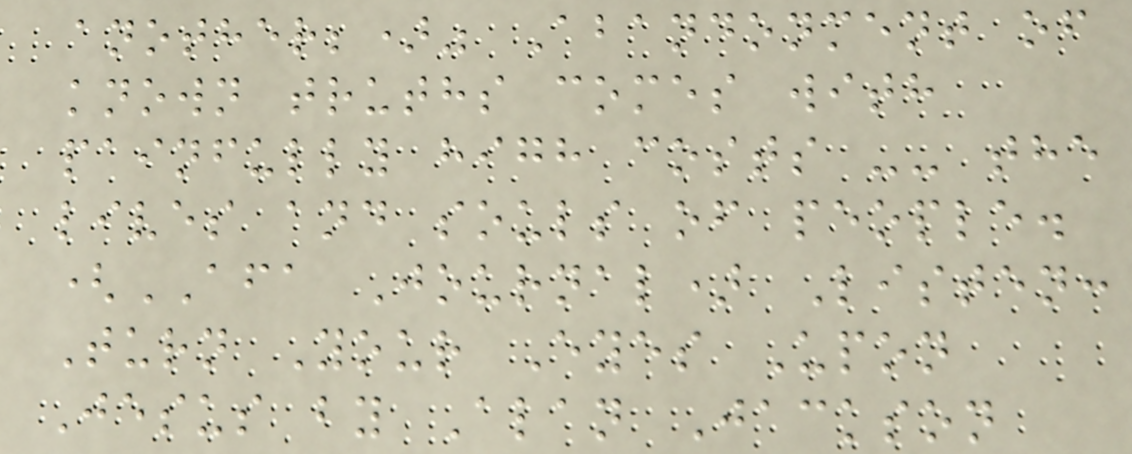another;)" Abandonment of
known truths comes with
painfully high costs -- the
lives and souls of people.
(AFA Journal) Listen:
Turn Your Eyes Upon
Jesus by Alan Jackson
